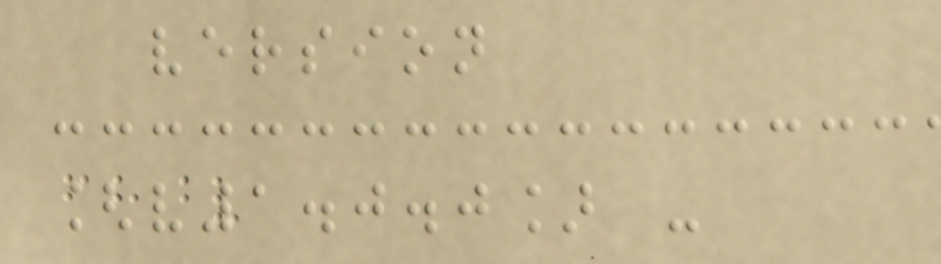version
[v1.0.0] -
